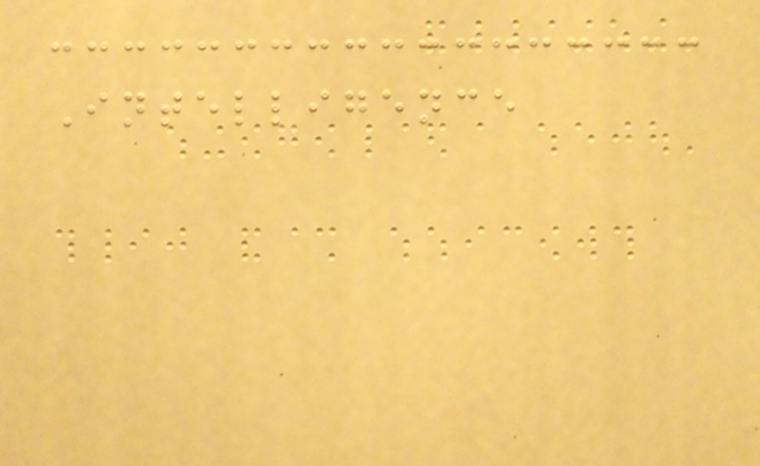Intelligence
